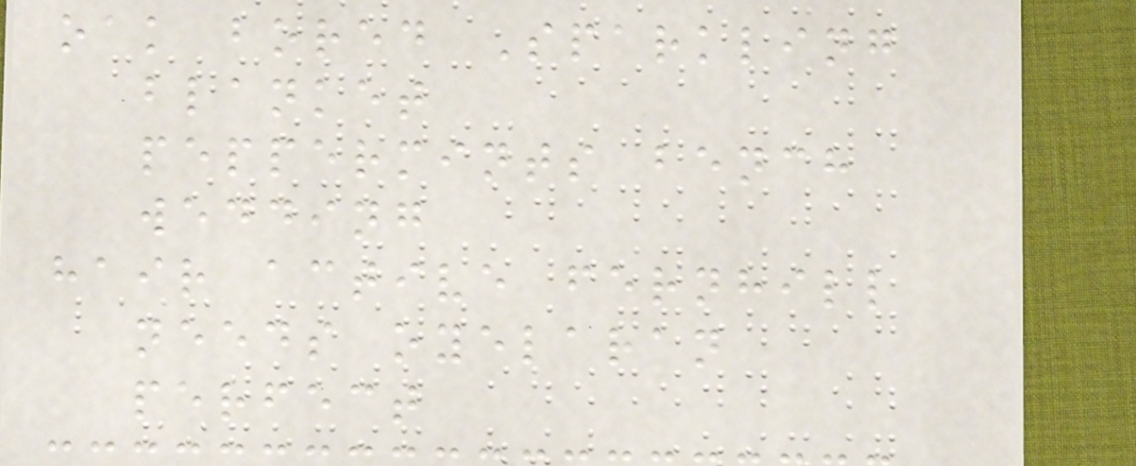oak bored Sparkling
blanket
peppermints bench
wedding
hair active fernhill
needs oyelaran
perfect
